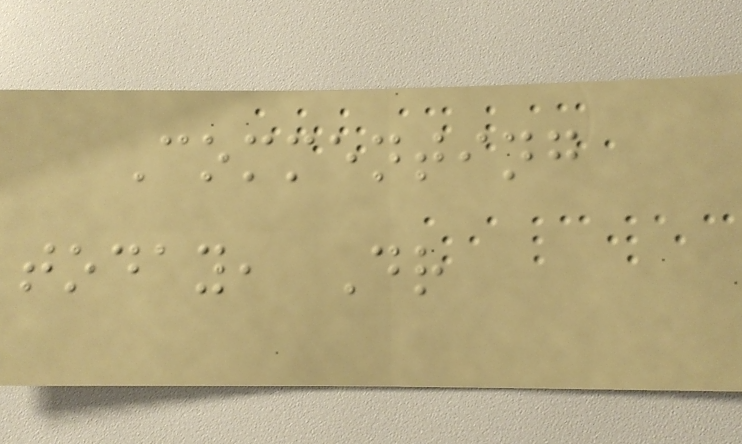Commenting
today, Dr
